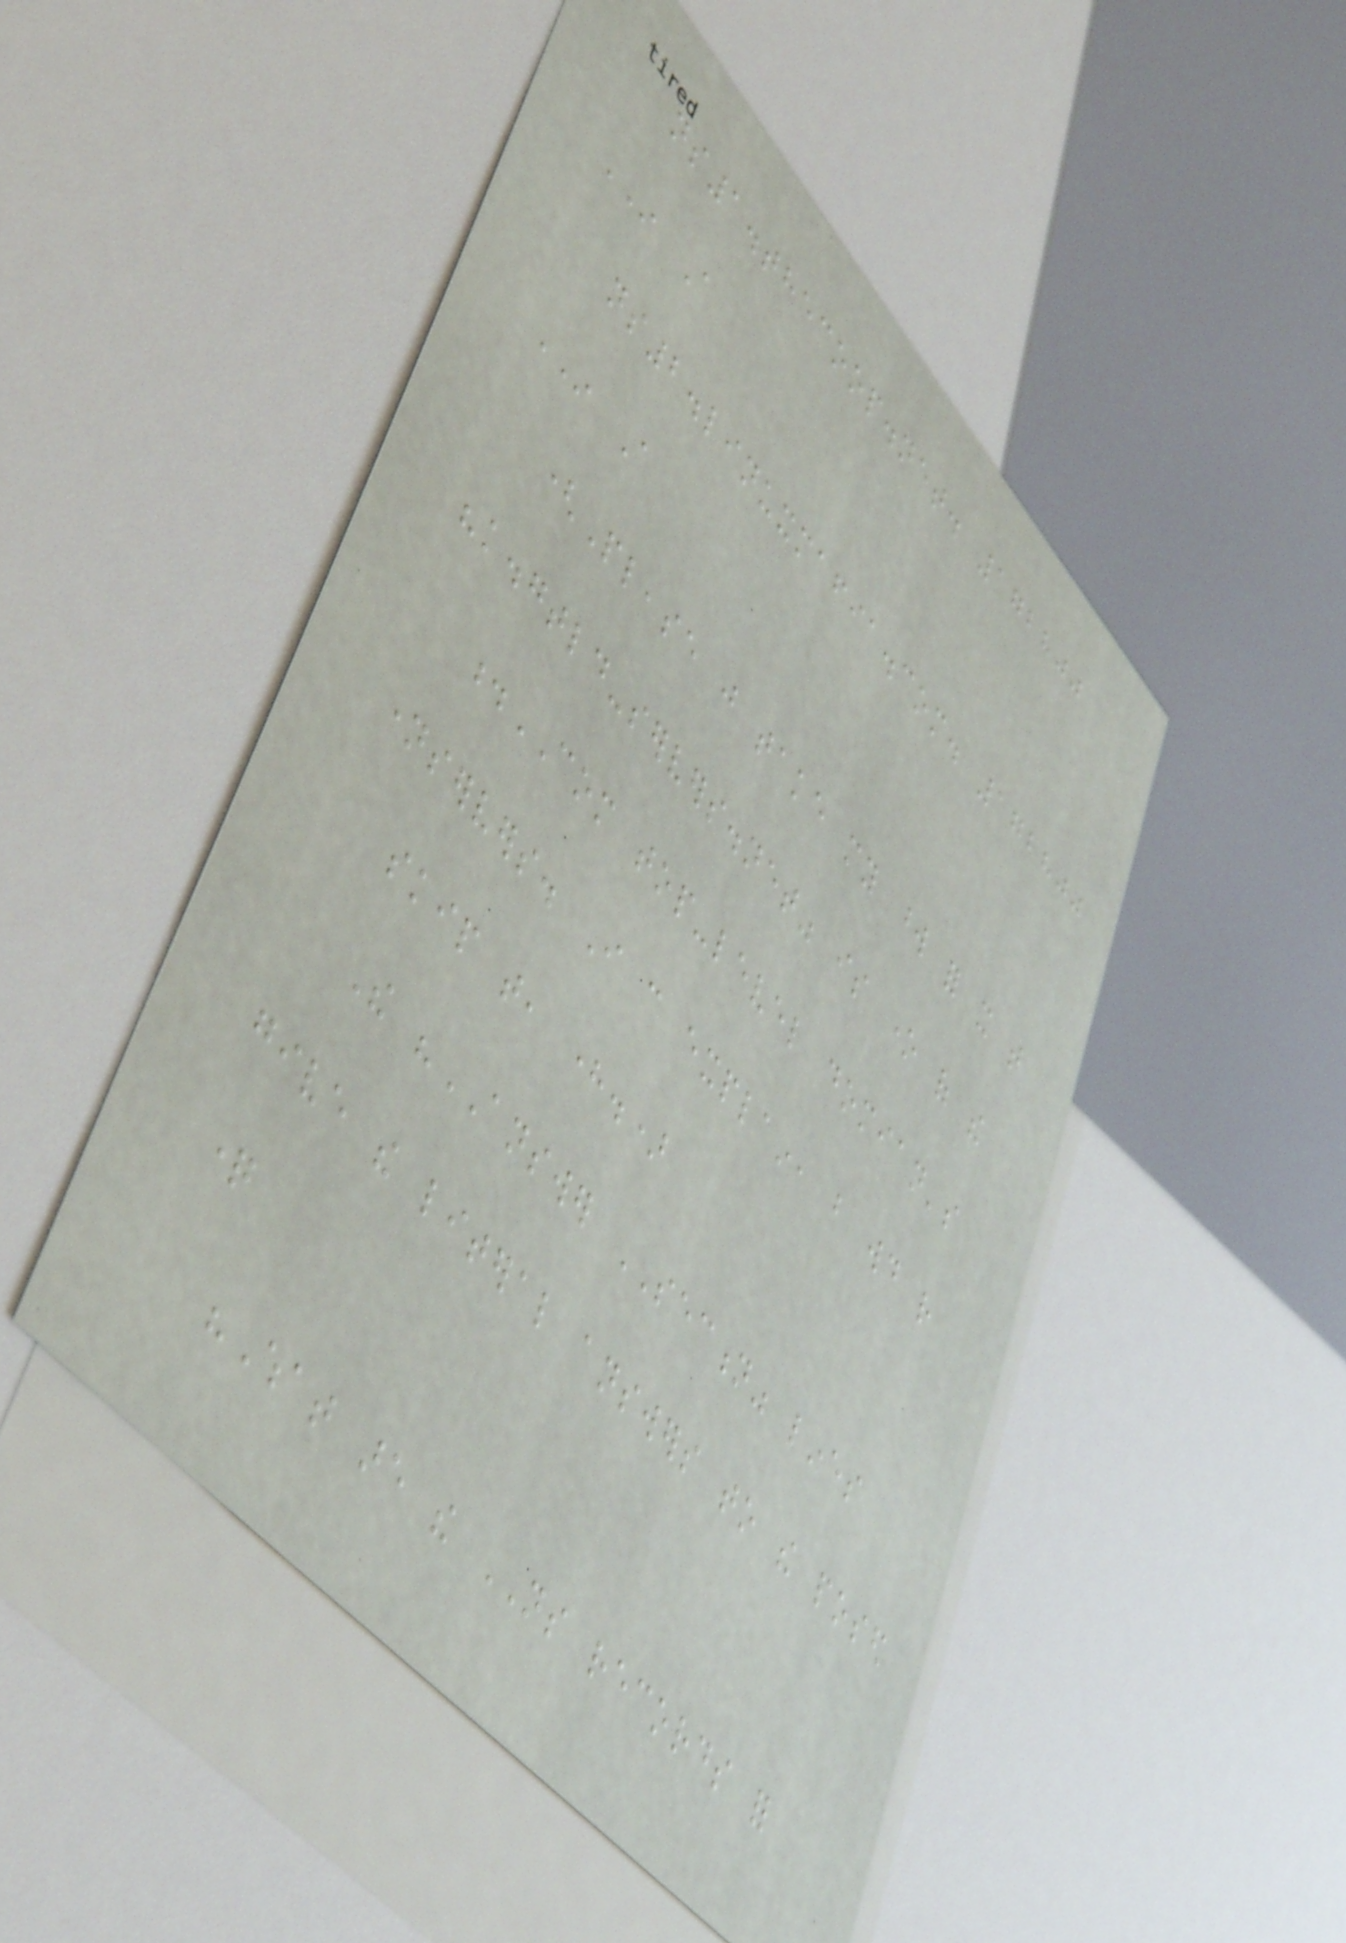ns1.thecoop.net. 172800
IN A
ns2.linuxmafia.com. 172800
IN A
(Please just take my word for it that
"k.gtld-servers.net" is one of the
.COM top-level domian's
nameservers. I can explain, but would rather
skip that, here.)
The "ANSWER SECTION" lines
give the literal answers to the posed
question
"What are the NS records for
